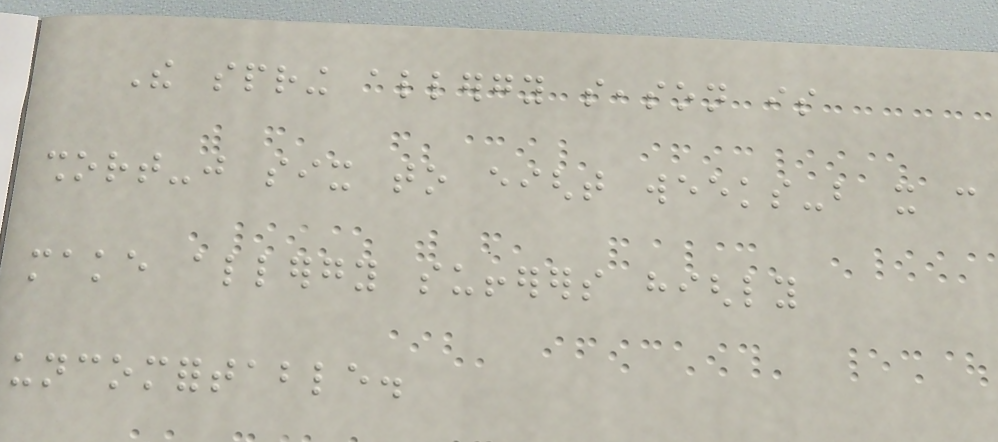The spring allergy season is
short-just six to eight weeks-but it can
make allergy sufferers highly
uncomfortable.
